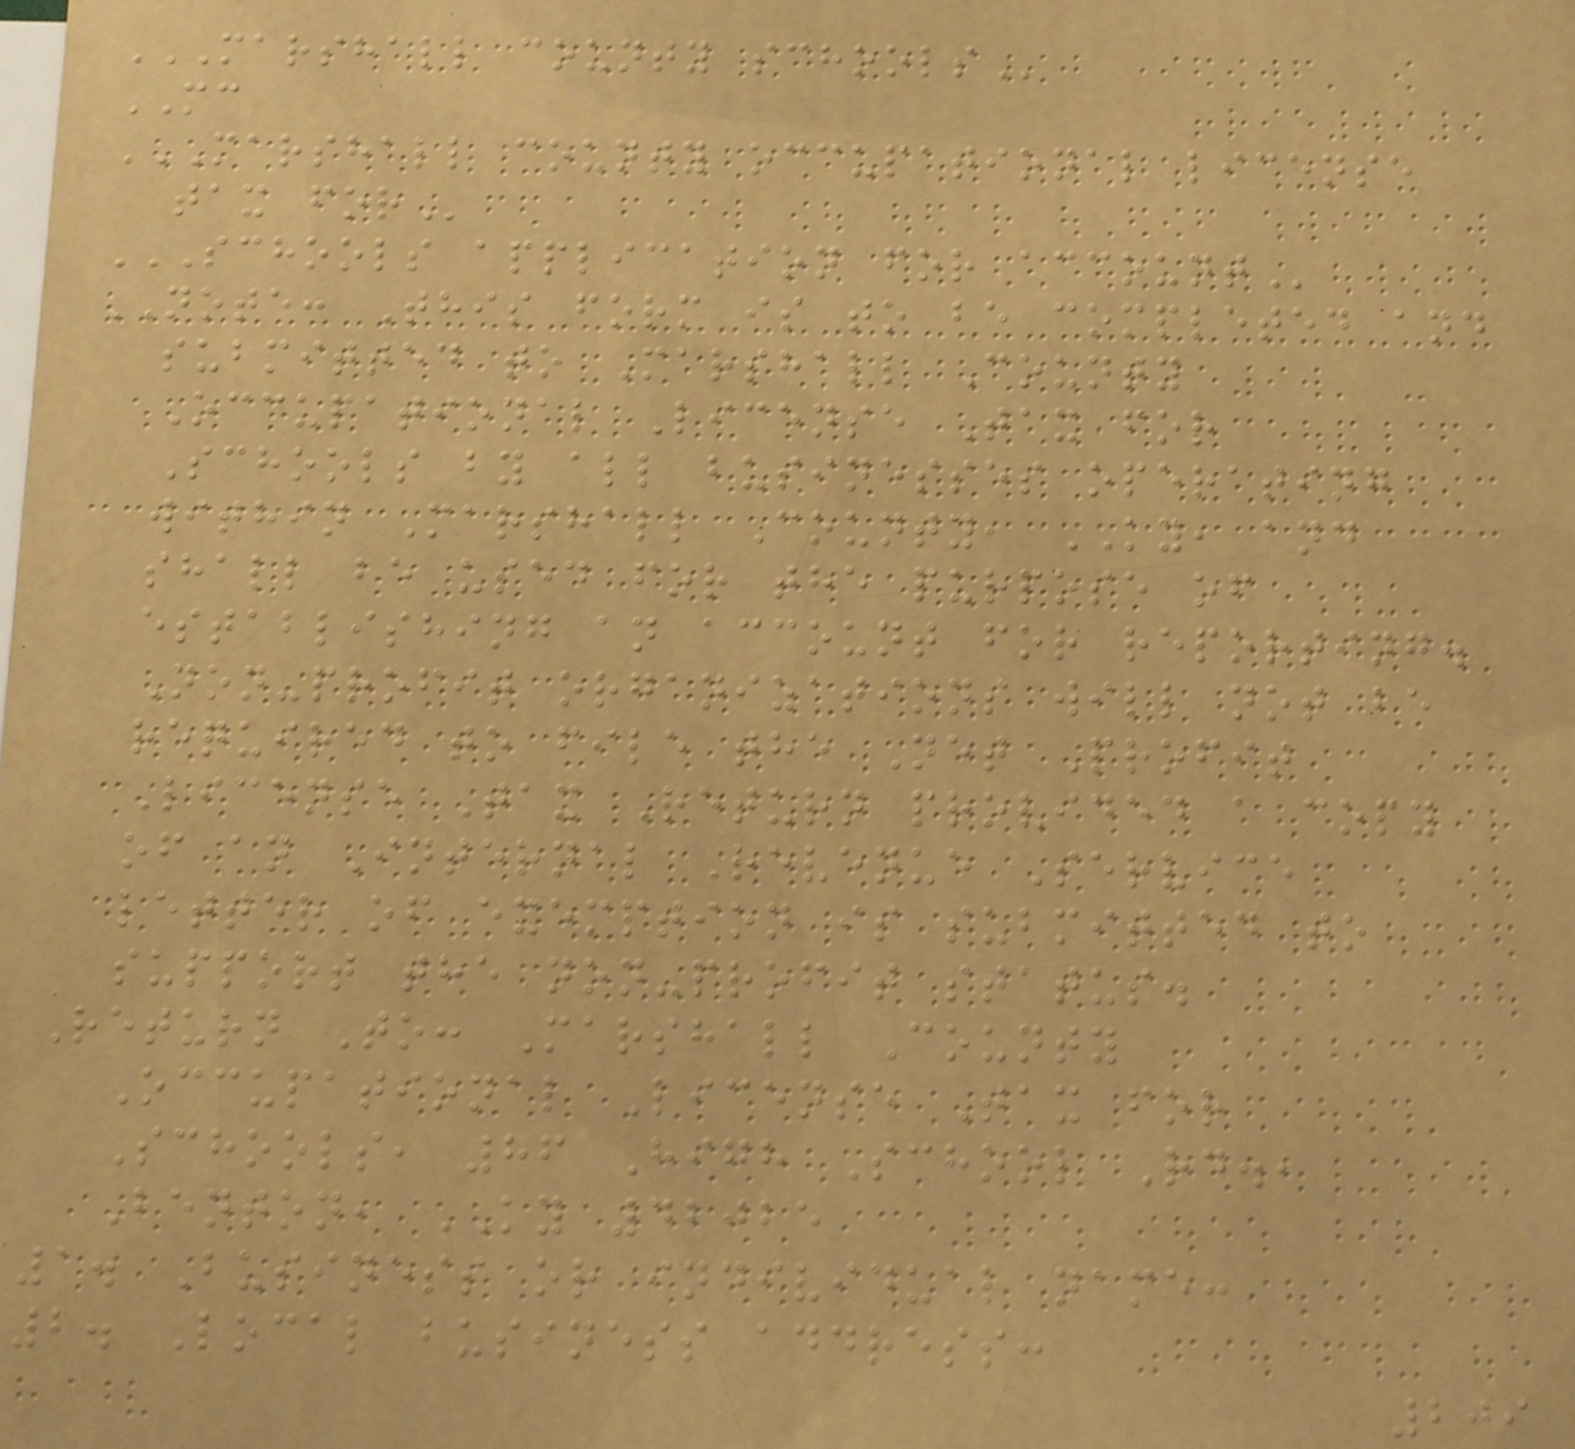MARSHALL COUNTY SCHOOLS
MC
MARSHALL COUNTY OCCUPATIONAL LICENSE
TAX FOR
SCHOOLS APPLICATION FOR ACCOUNT
NOTE: This form is to be completed and
submitted to Marshall County
Occupational License Tax for
Schools by all businesses operating
within Marshall County, KY, and
shall be used for the purpose of
establishing an account for reporting.
Non-profit organizations will not be
required to file the Net Profit
License Tax Return provided a copy
of an Internal Revenue Service
letter of exemption is submitted to
support the non-profit status.
Return To: Marshall County
Occupational License Tax for
Schools, 86 High School Rd.,
Benton, KY 42025
1. Business or individual name:
2. Local business address:
209
